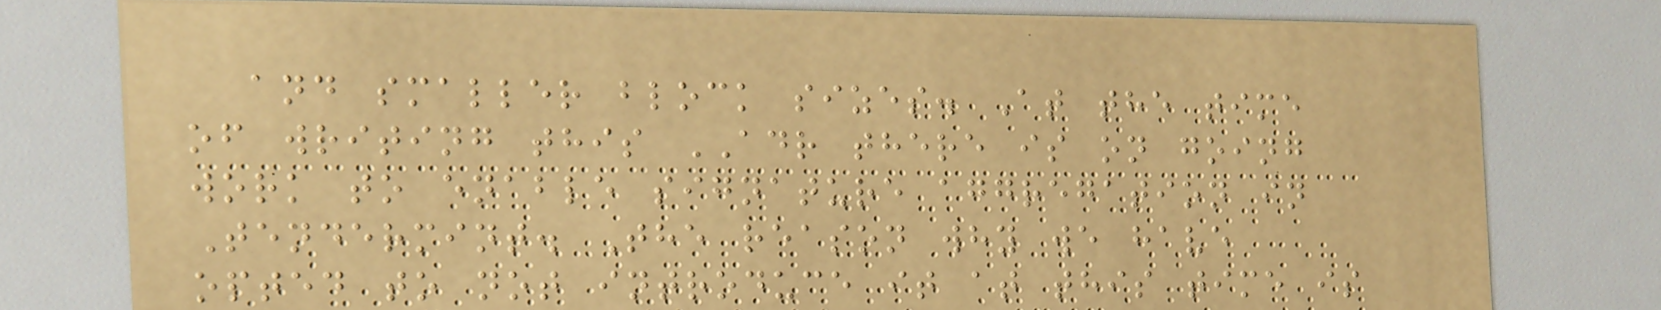and smaller block sizes. At the time
of writing this ADR there is on going
work to enable signature aggregation in
Tendermint. The reason why we have
opted to not introduce it at this time is
